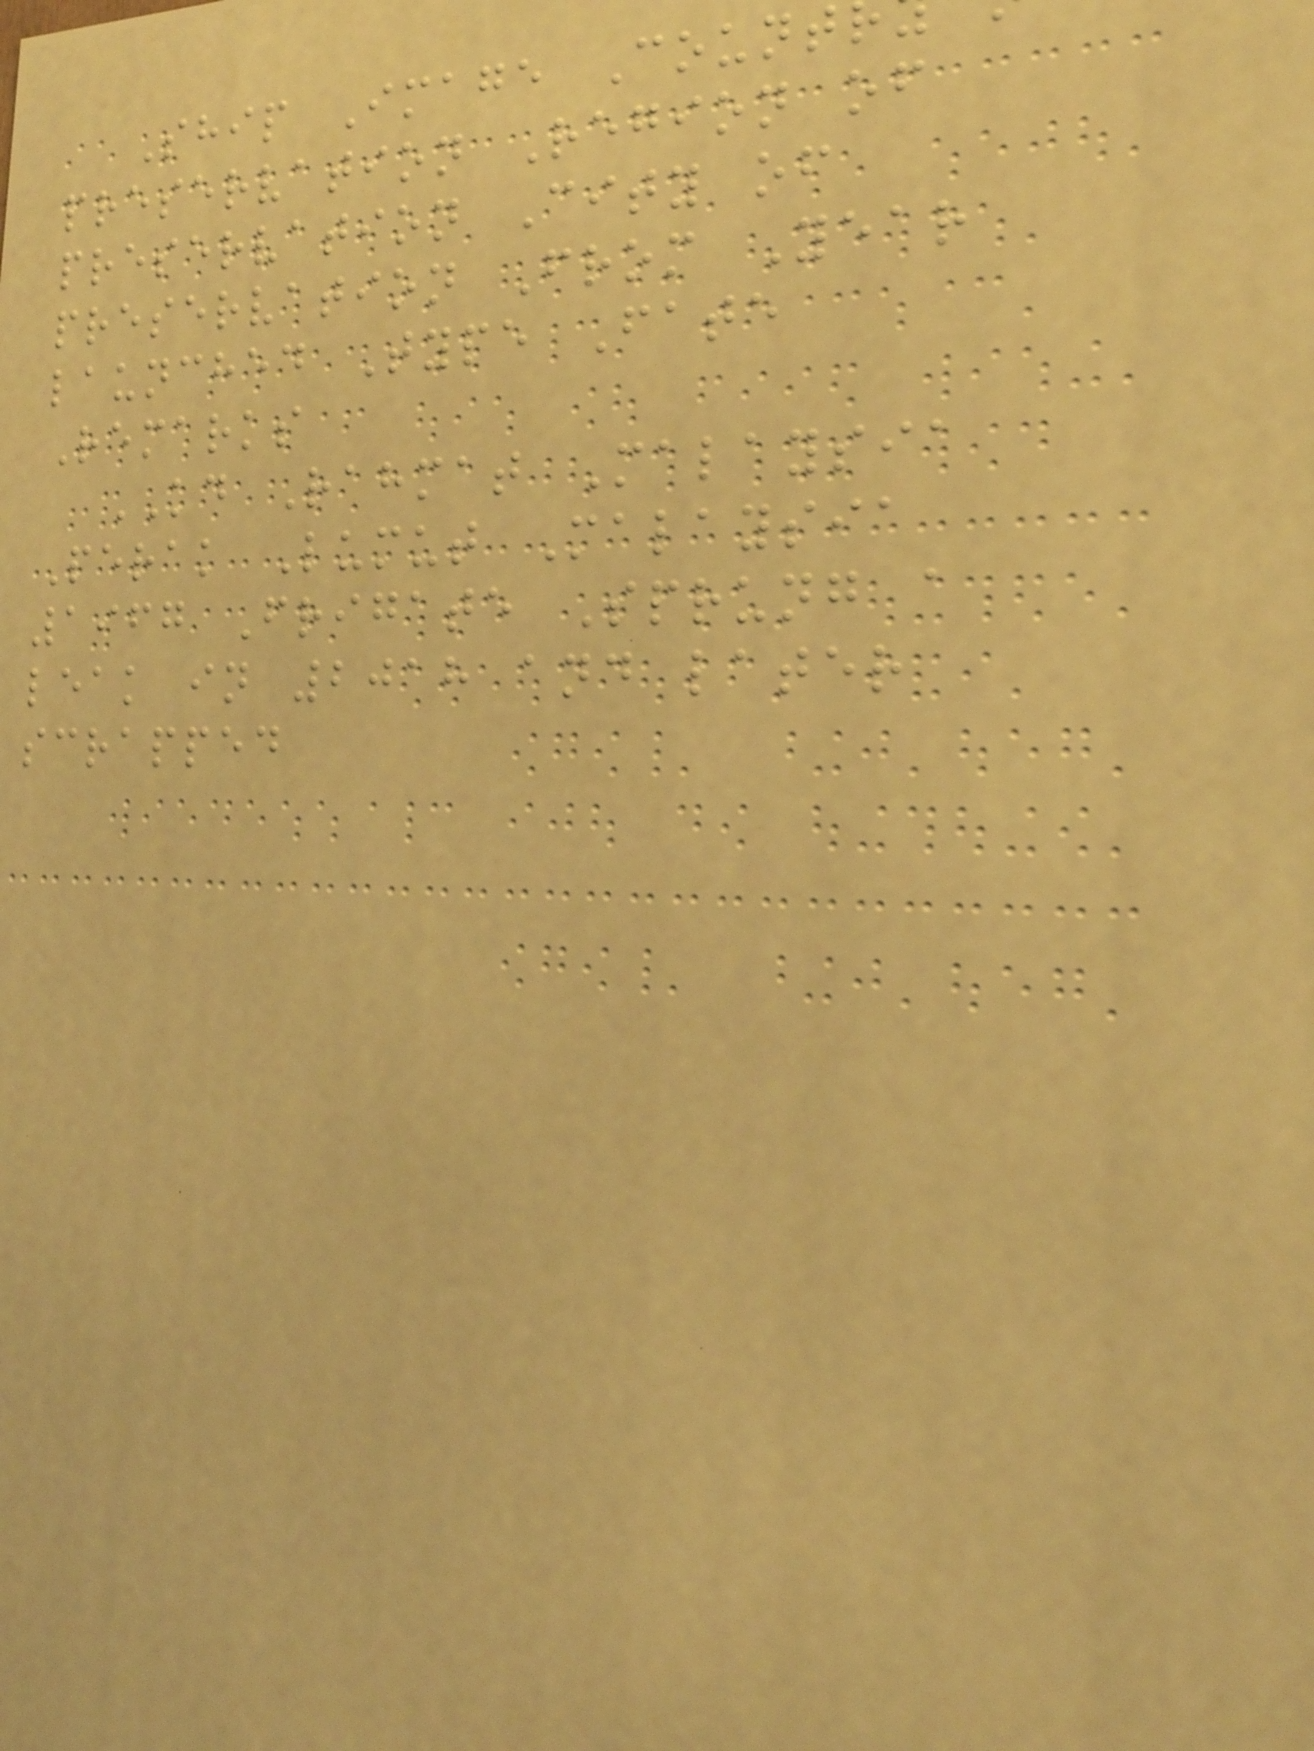Ship Image Count
preservation Region of
preservation City of
preservation From Year
launched Type Fate
Remarks
KD Rahmat Malaysia
Perak Lumut Malaysia
1967 Frigate Sprung a
leak in 2018 and later
scrapped
